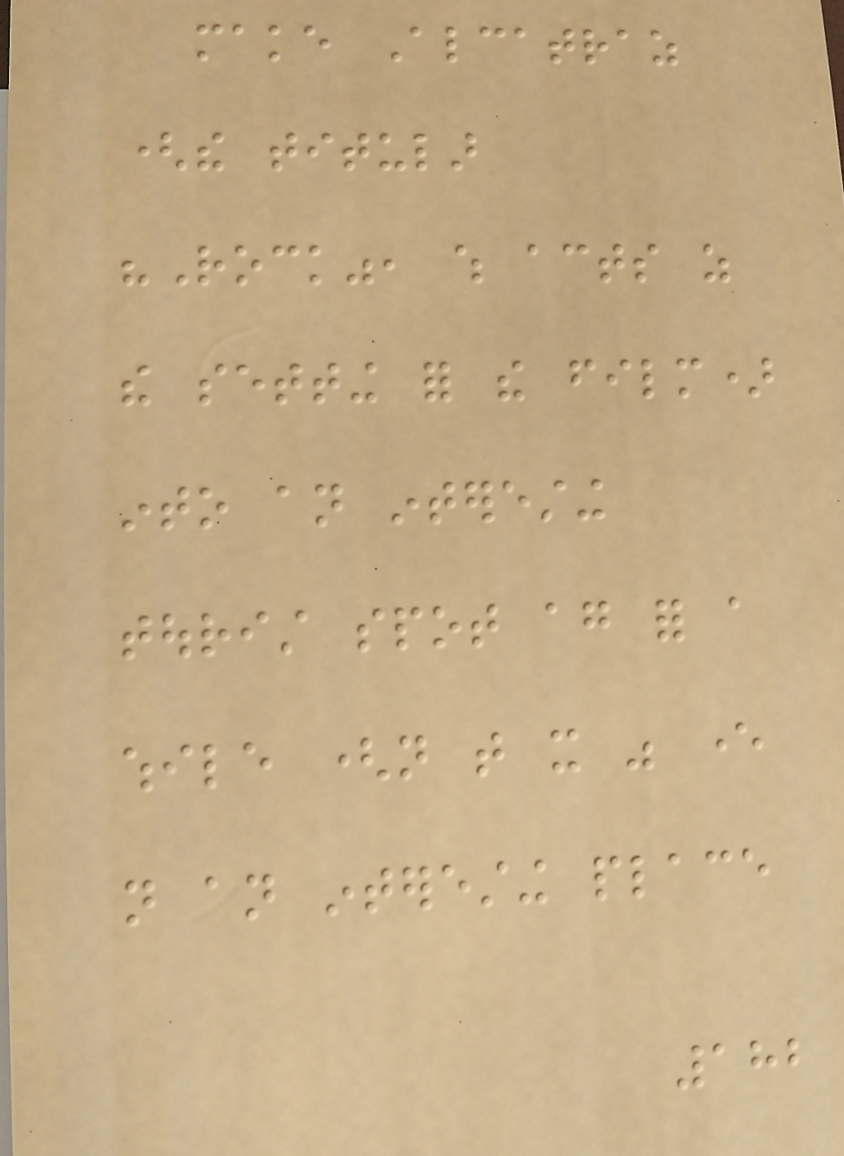make Alcatraz
(the titular
"Rock", which acts as
the setting for the film)
into an interesting
tourist spot again for a
while (not that it was ever
not an interesting place
182
